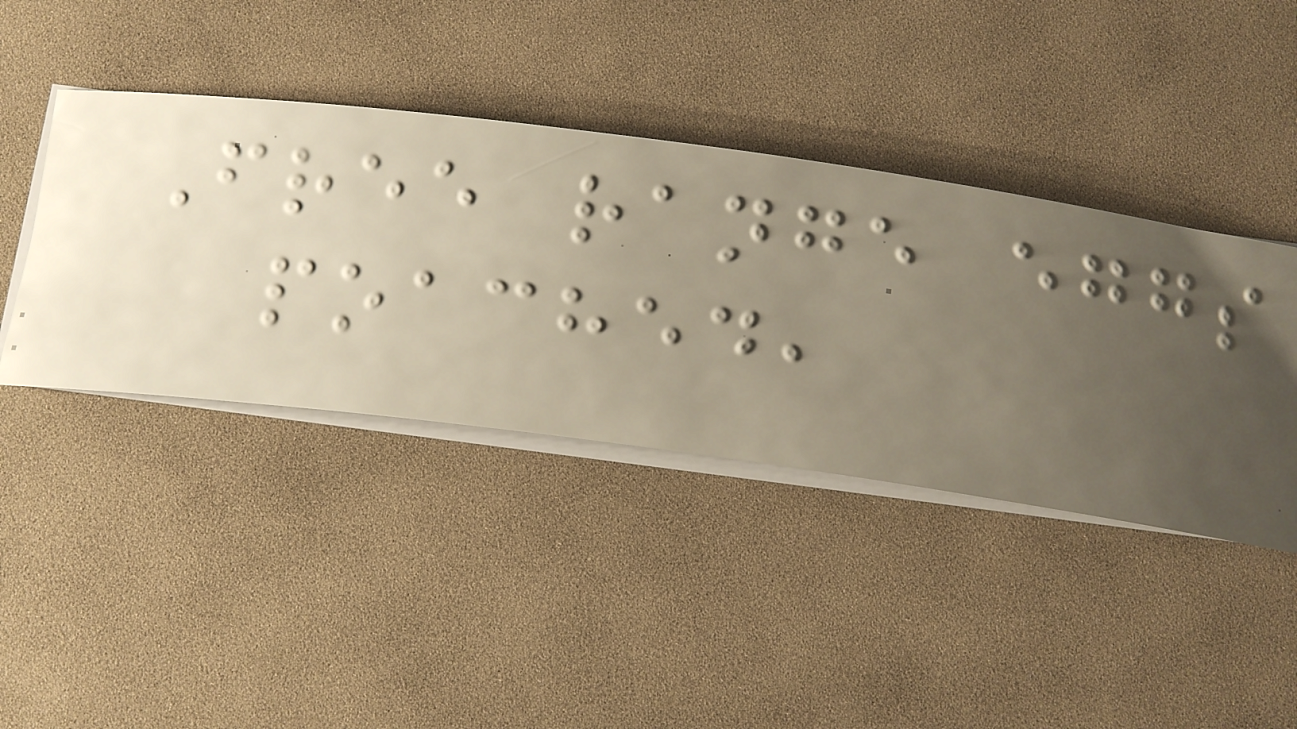Free range eggs
poached,
